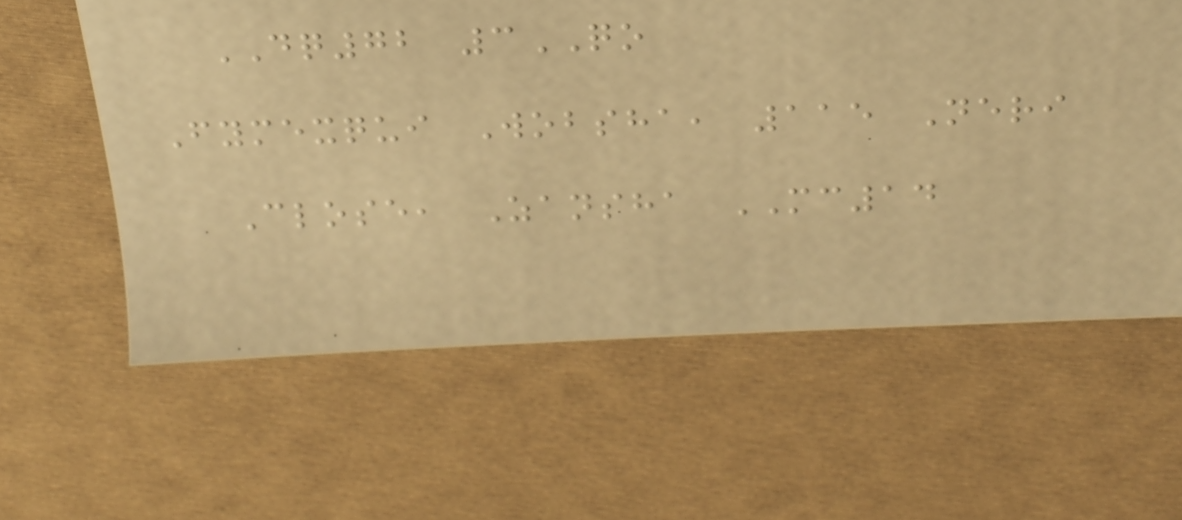DQ72 3QO
Fymexqui Wobsha, 115 Neri
Close, Zansha MC14
